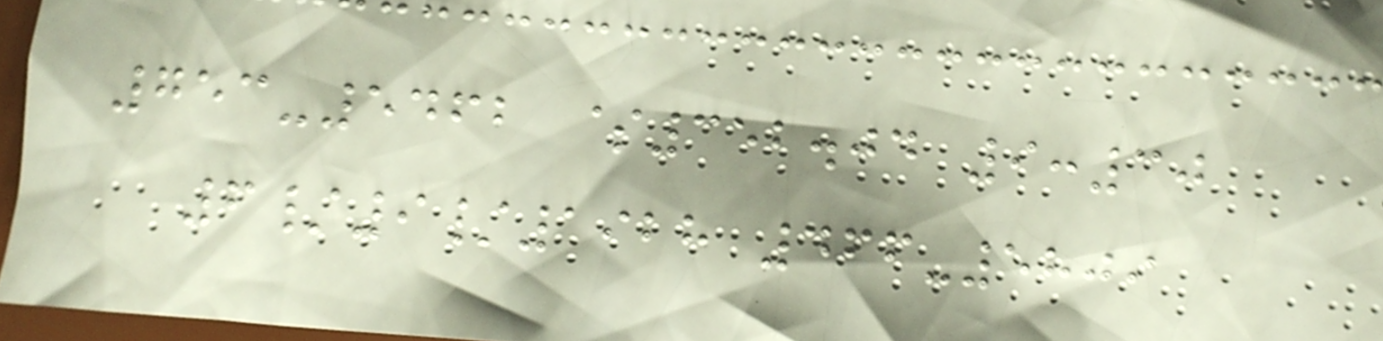753-5462 $352.04 9:30
6/9/1928 466-5809
